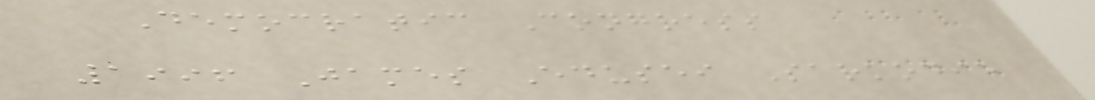Democratic Congress
1996 James Edusei Sarkodie
